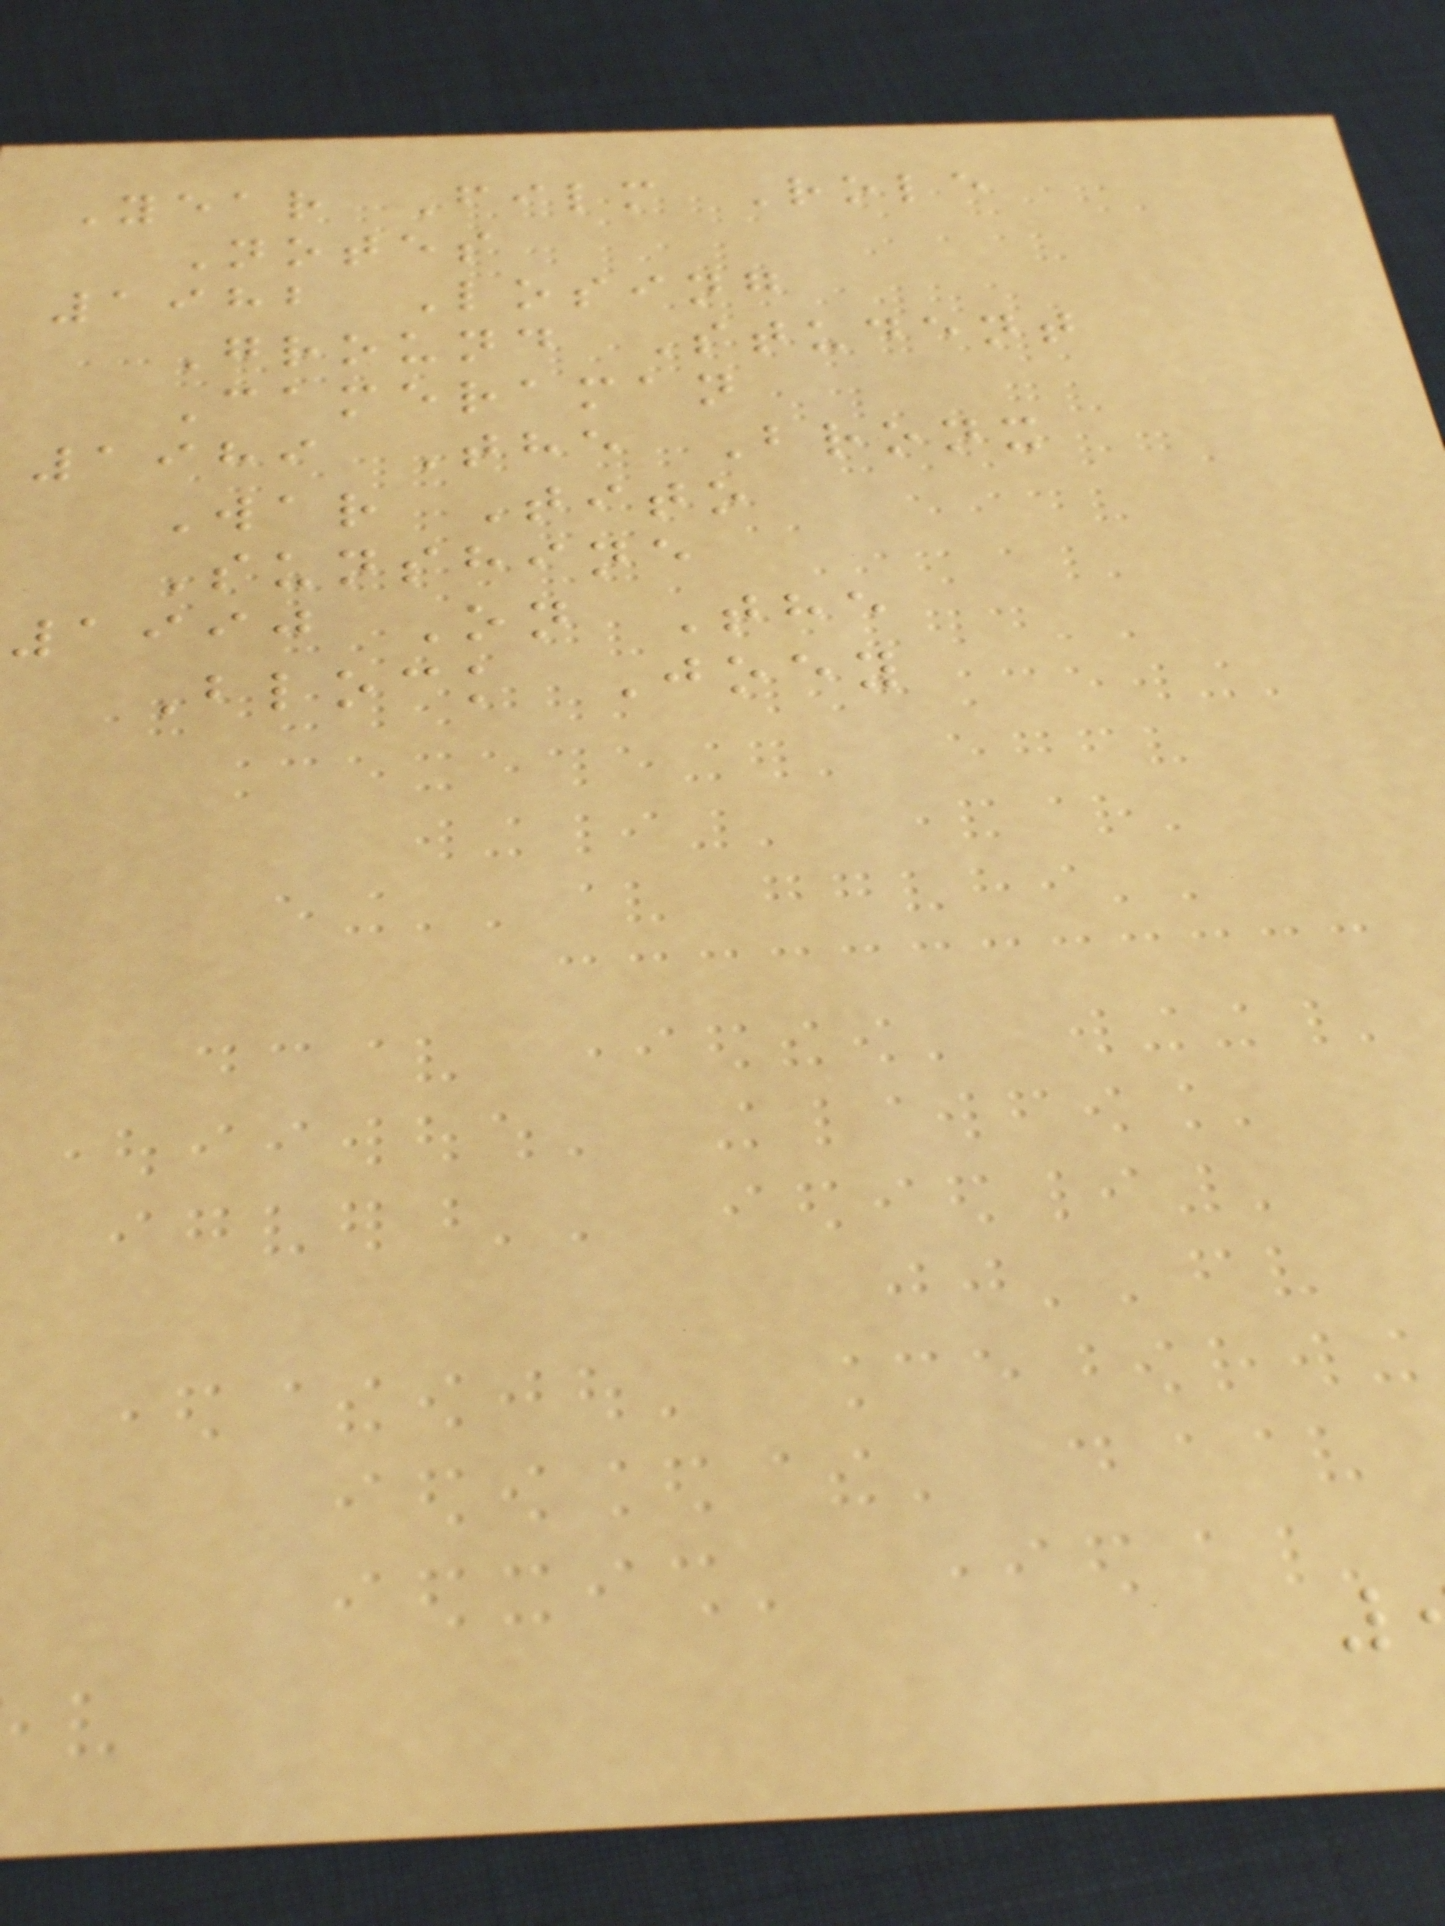Year Film Role
Notes
1982 Losing
Ground Student
Cameraman
1989 The Bronx
War Tito
Sunshine
1990 On The
Block Joey
